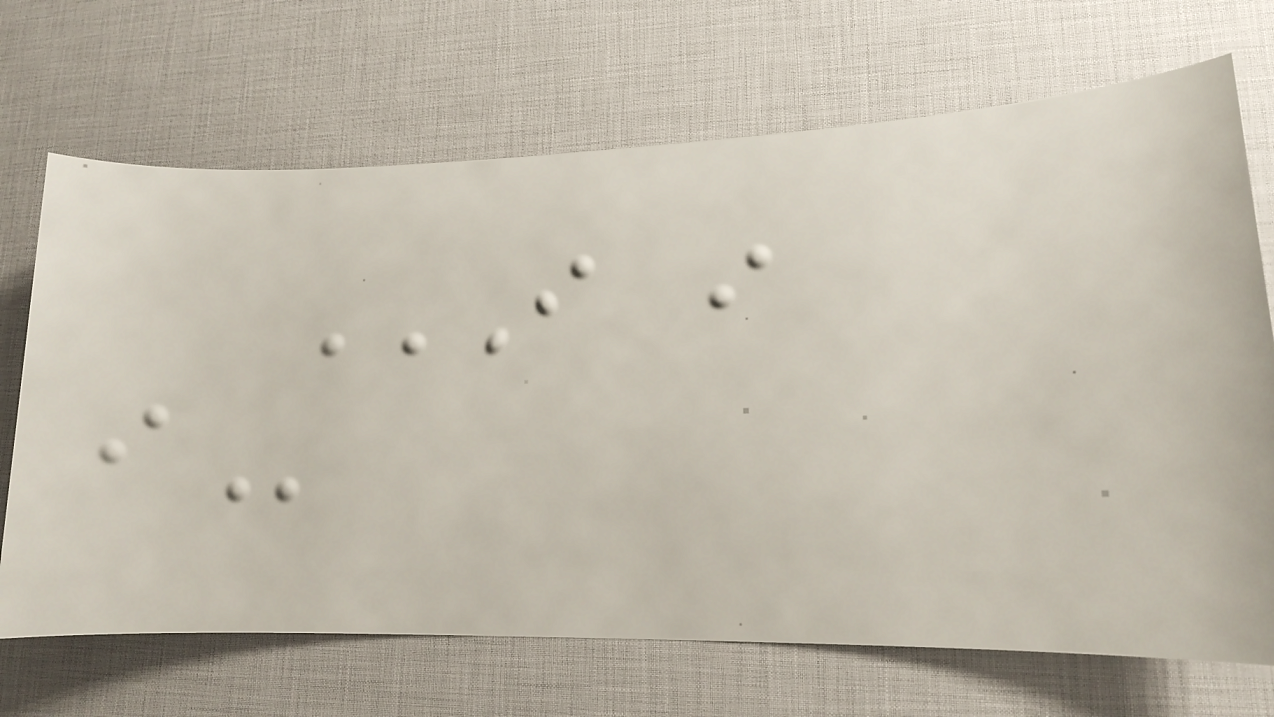I I
I
